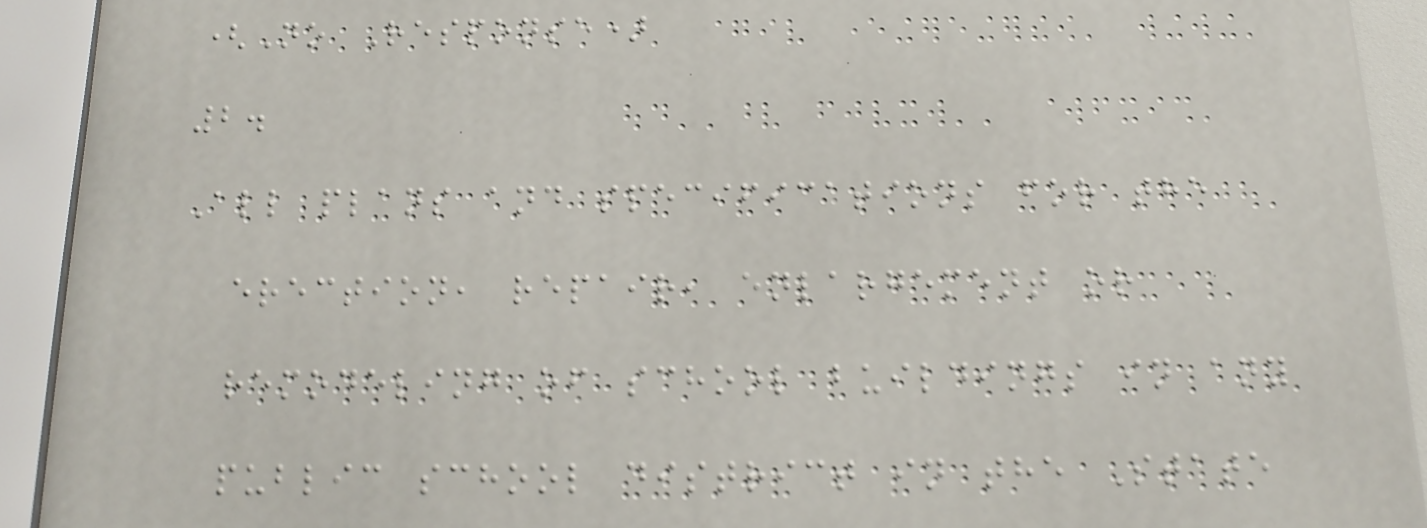(No Response)
2.
All plans and specifications for the
erection, repair, enlargement or
remodeling of school buildings in any
public school district in the State
